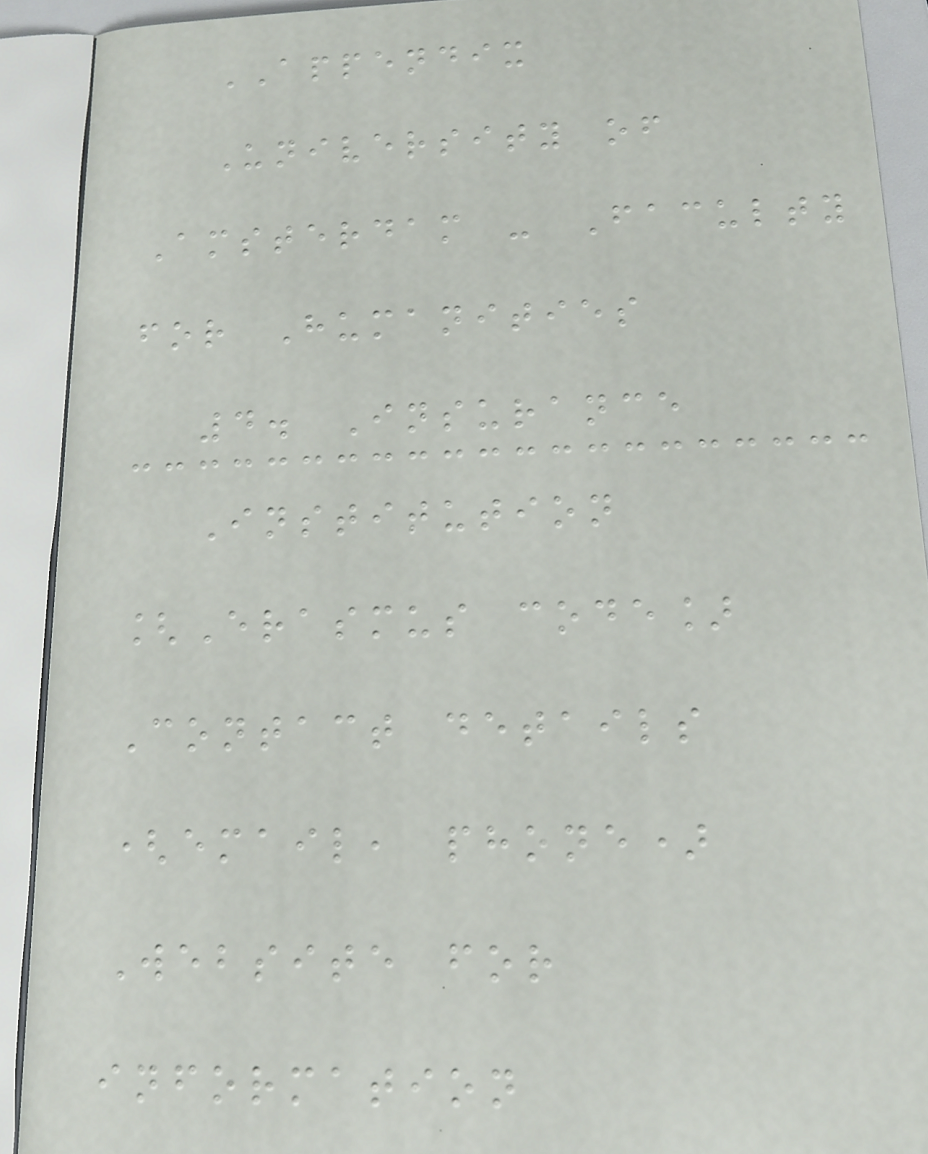APPENDIX
University of
Amsterdam - Faculty
for Humanities
4. Insurance
Institution
[Erasmus code]
Contact details
(email, phone)
Website for
information
